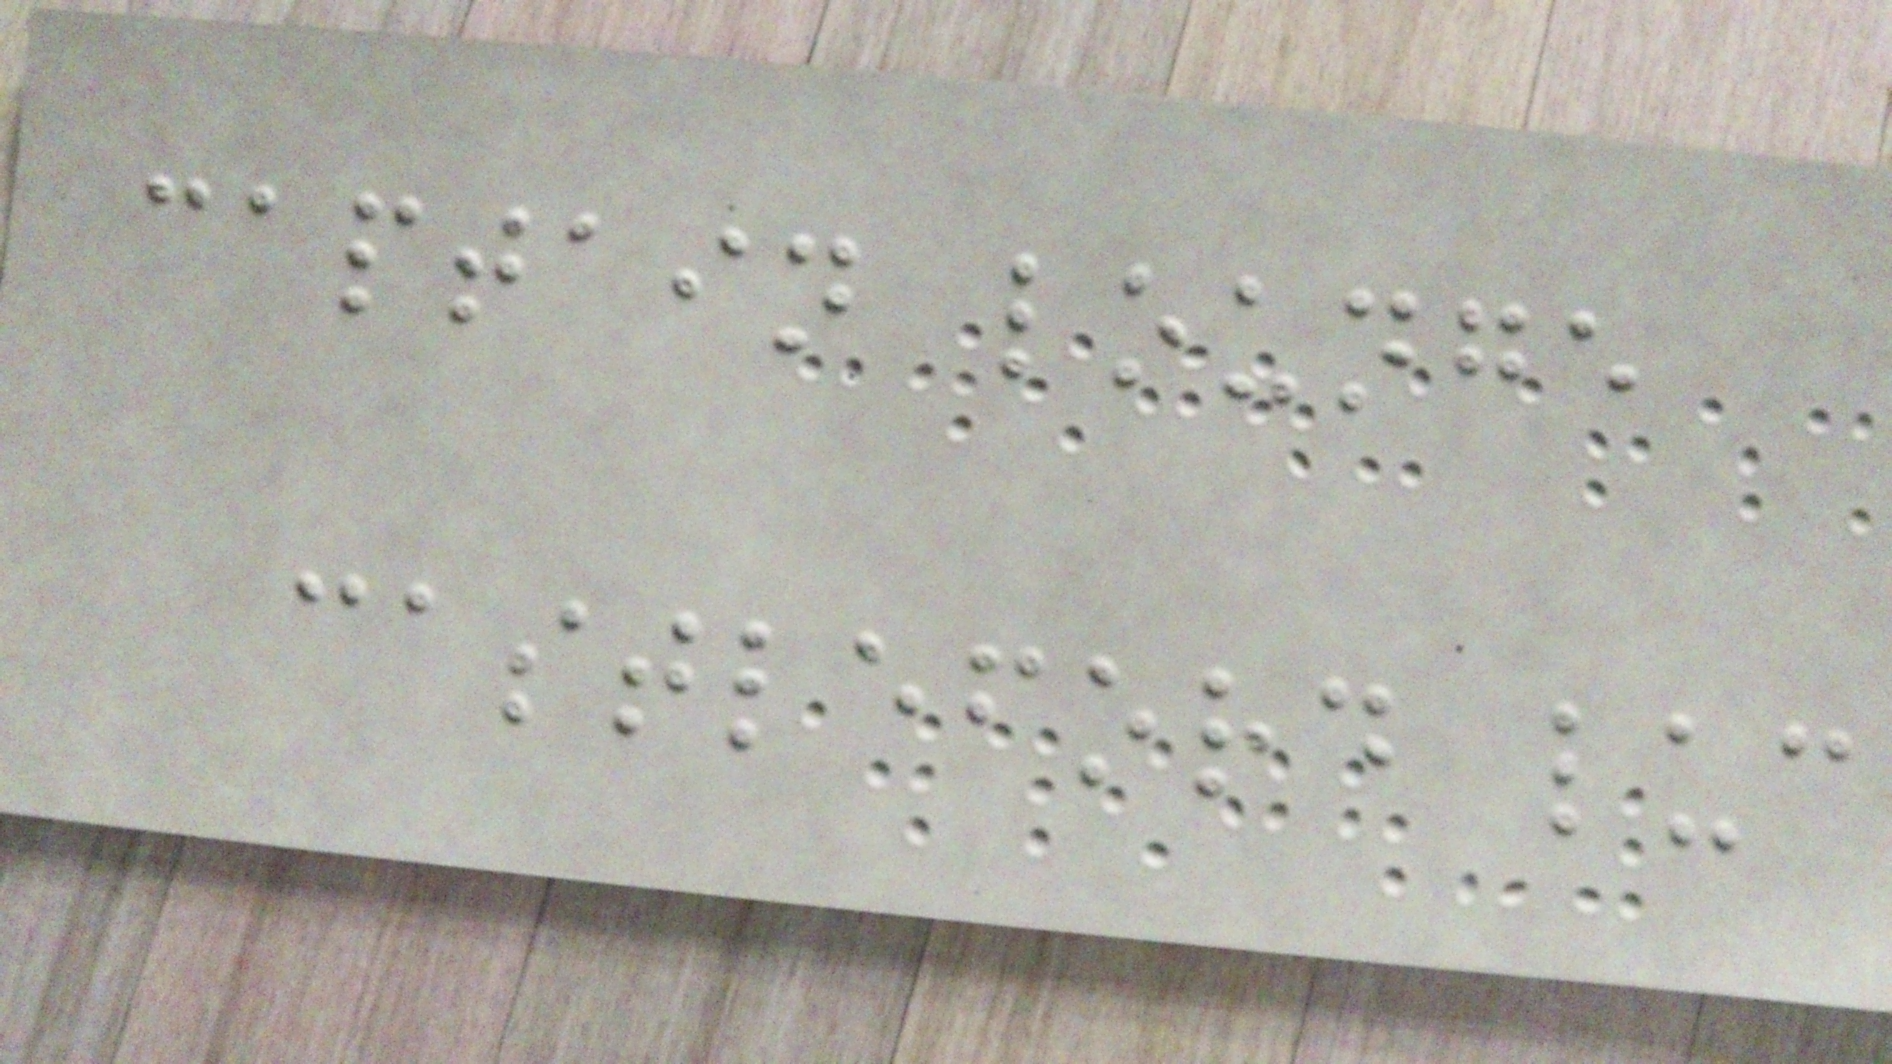captain lounge
castleford luc
